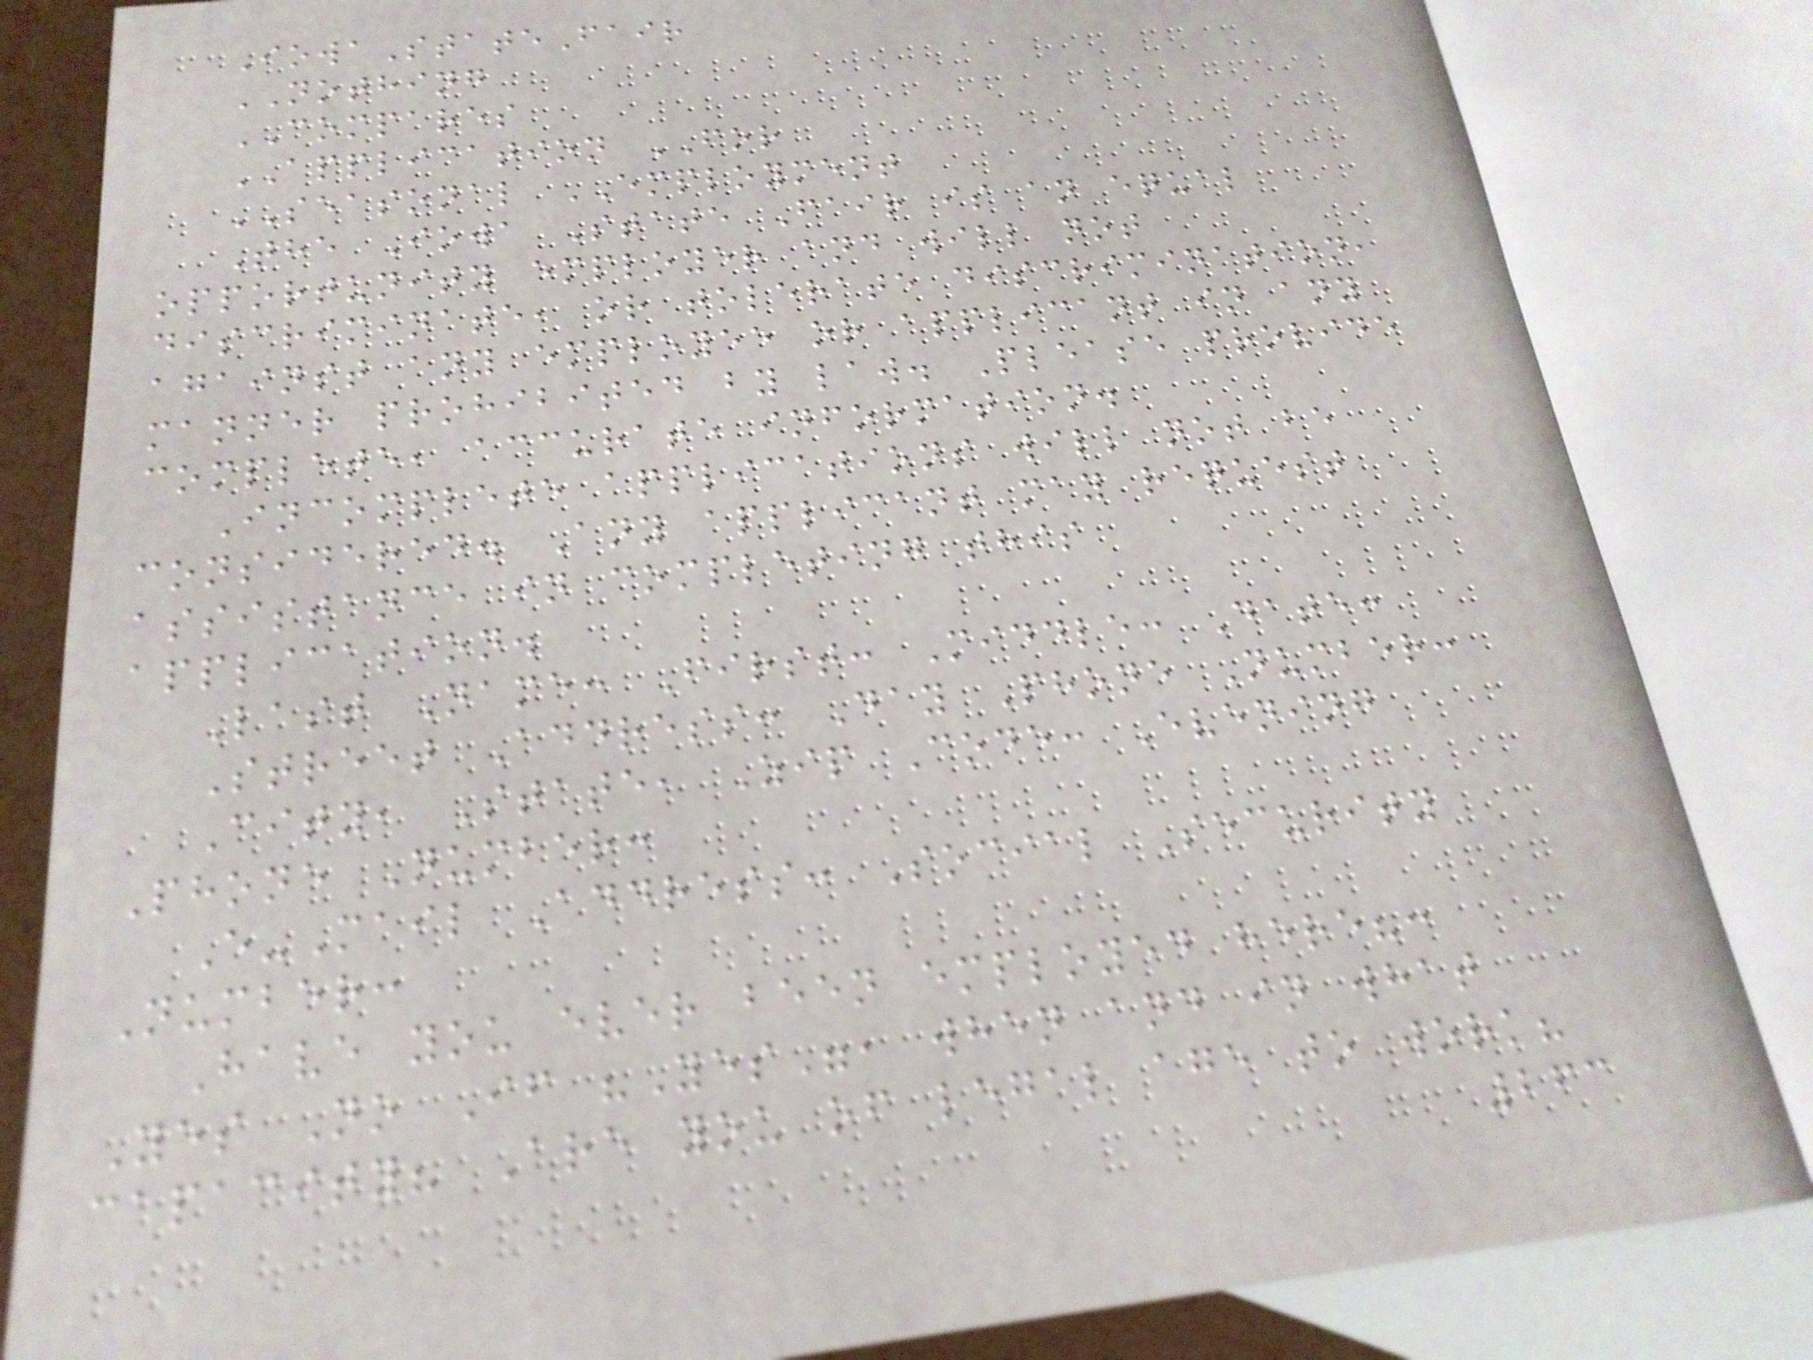IowaStateFair
NOTHING
COMPARES
APPLICATION FOR
SEASONAL EMPLOYMENT
The Iowa State Fair is an equal
opportunity employer and will not
discriminate, or tolerate discrimination,
against any employee or applicant in any
manner prohibited by law. Please provide
complete, accurate information.
Incomplete applications will not be
considered. Any applicant may request
assistance in completing this
application.
Last Name: First: Middle: Date:
Street Address: Day Phone Number:
City, State, Zip Code: Evening
Phone Number:
E-Mail Address: Social Security
Number:
Have you ever been employed here?:
Yes No If "Yes", when and in what
capacity? Are you of legal age to work?
263
